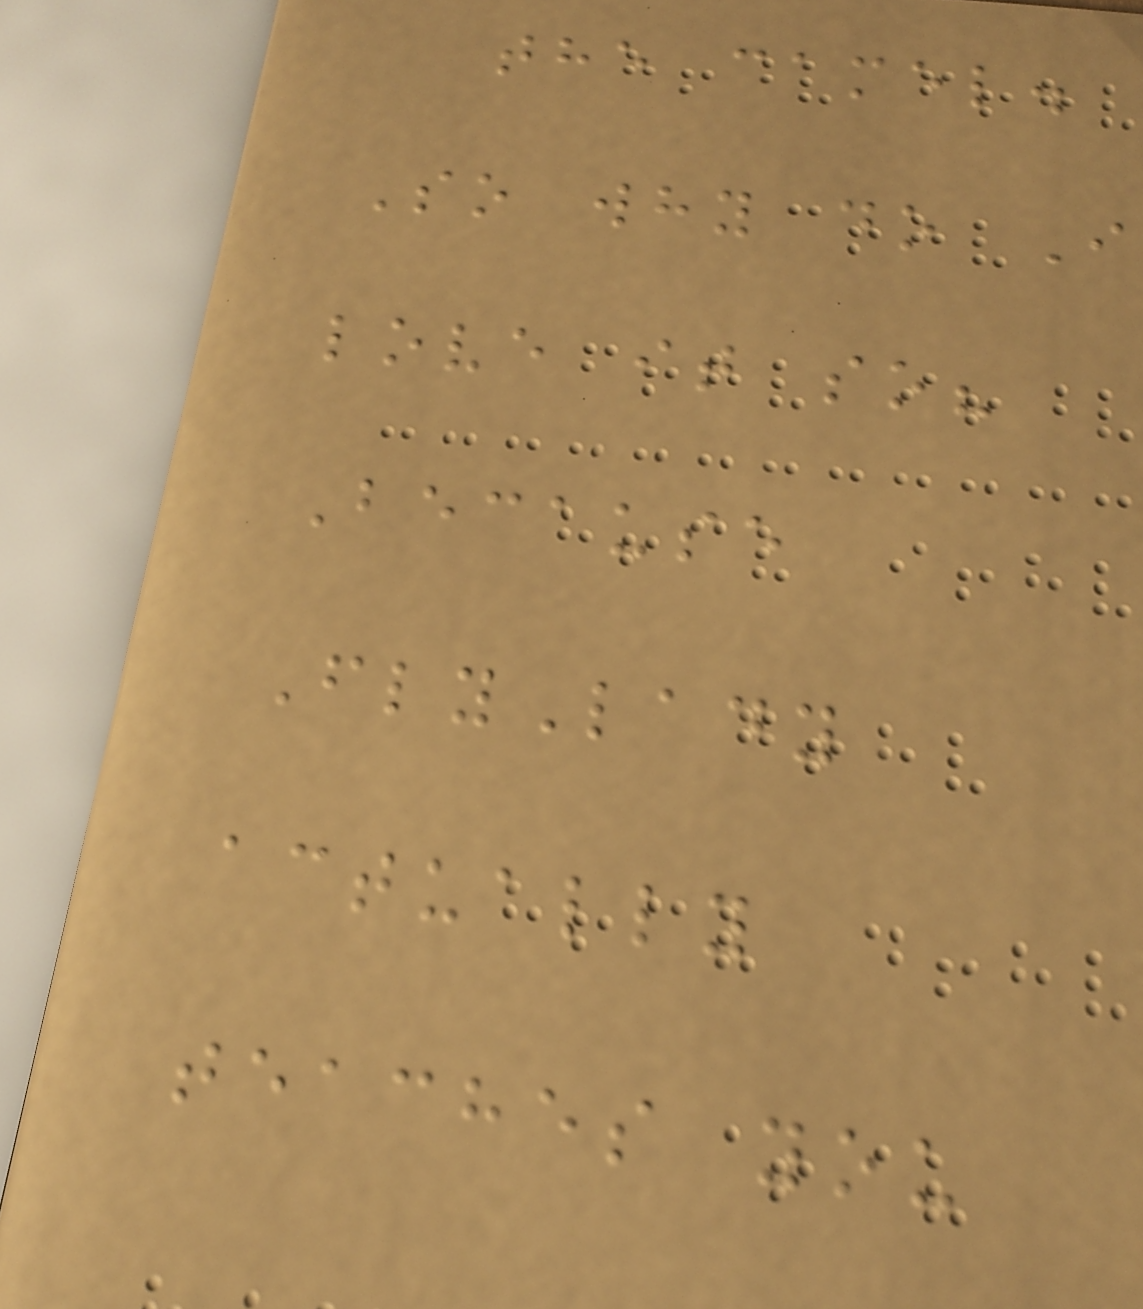the camel.
So why do I
love it so?
Because
FlyLady
actually
teaches you
